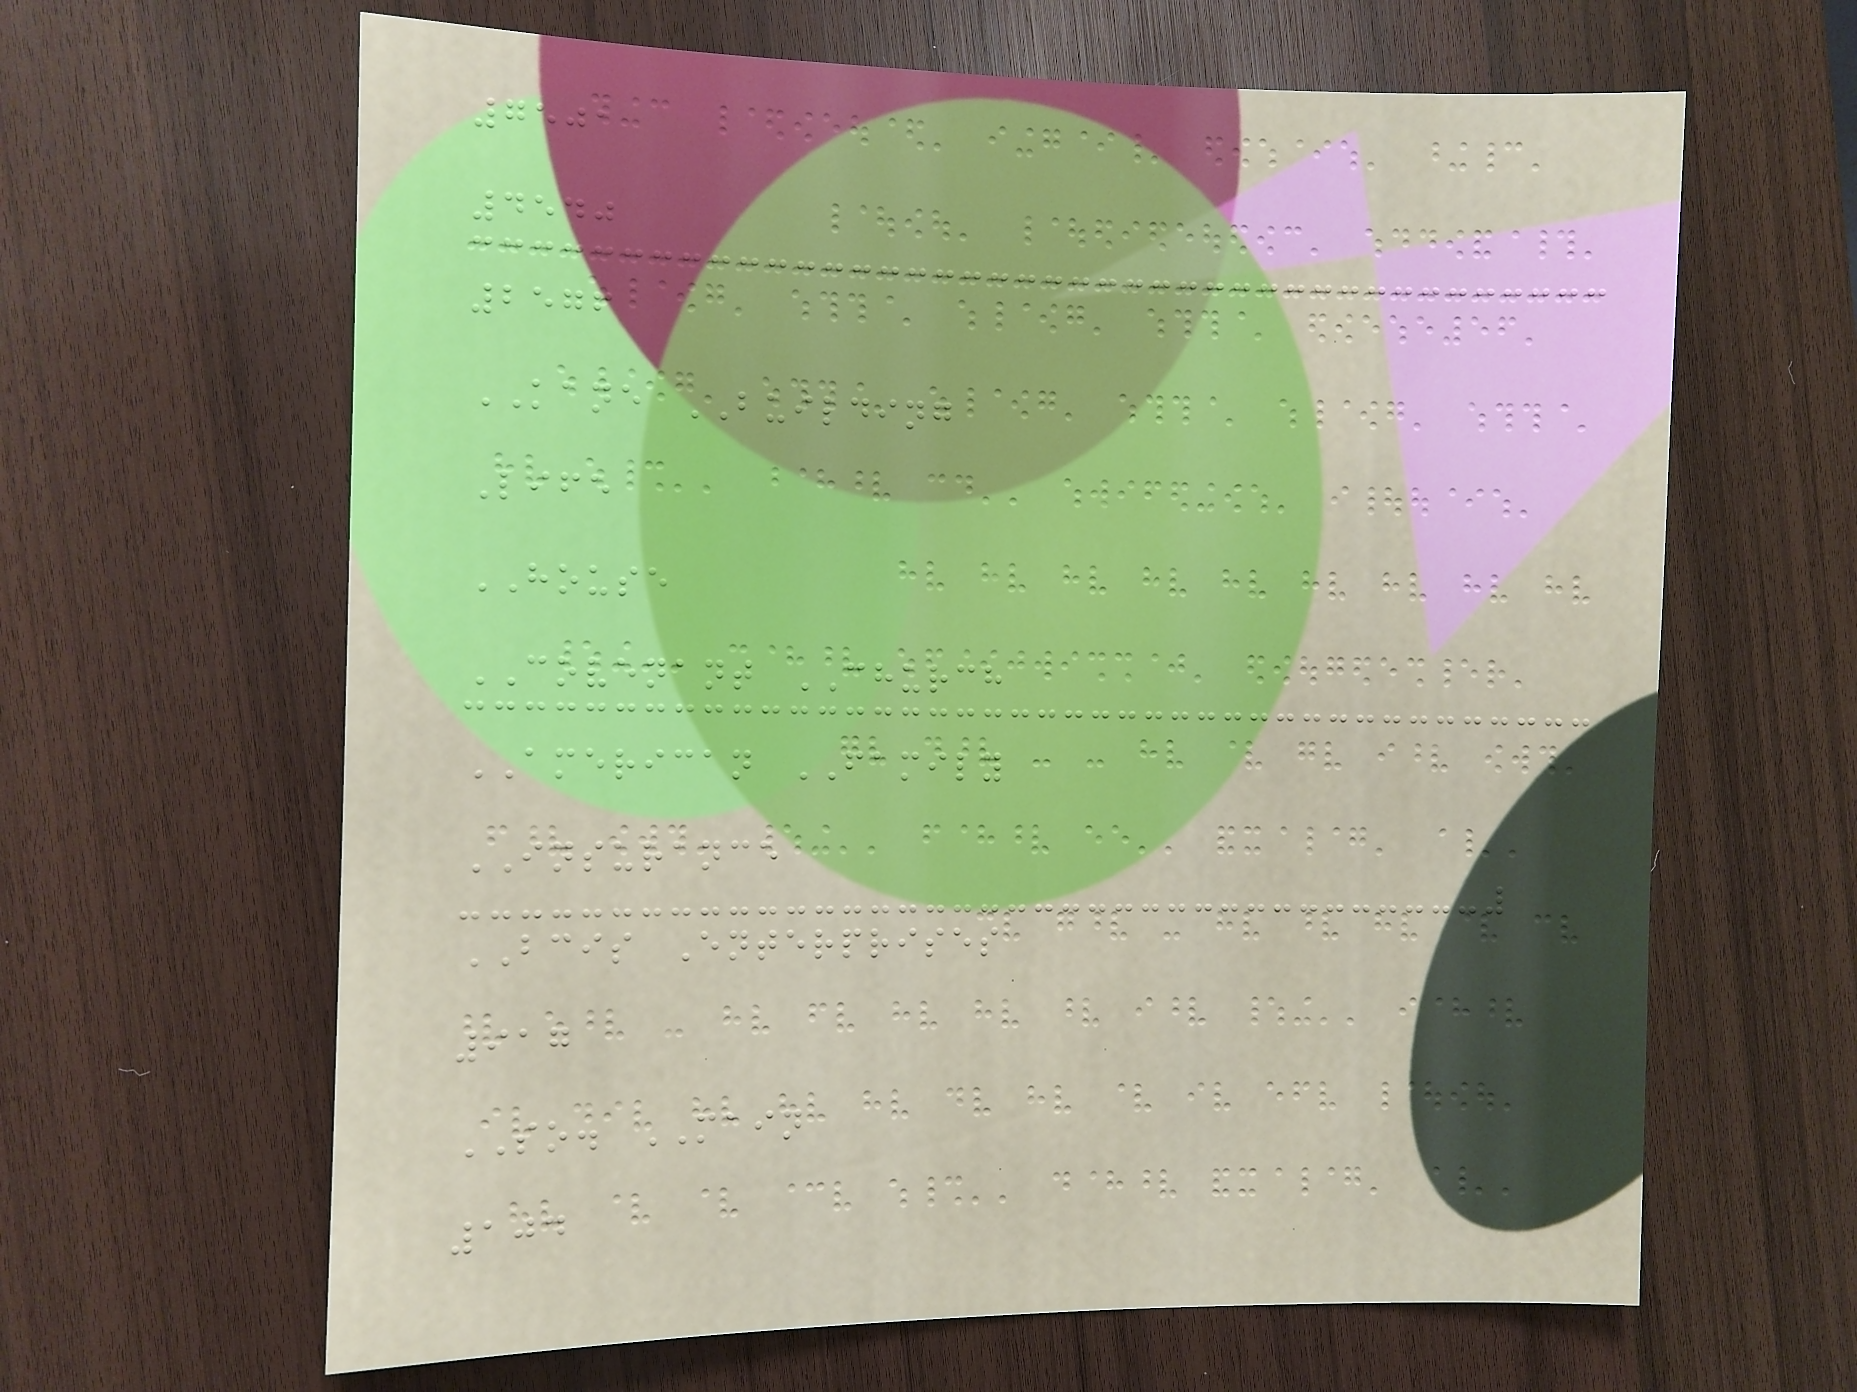7501
4540
2576
KANE BUILDING
Life
HOUSE
COVENANT CHURCH
AMERICAN FAMILY
INSURANCE
BCIS Enterprises
917
SO. MAIN
104
